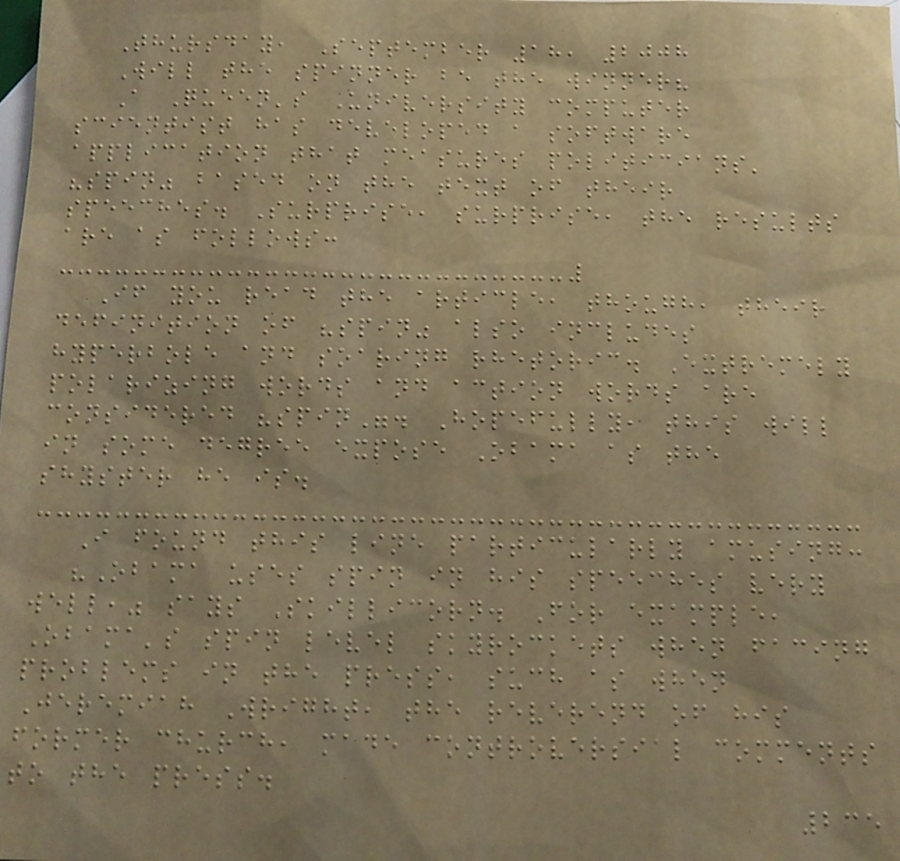Thursday, September 18, 2008
Will the spinner be the winner?
A Queen's University computer
scientist has developed a software
application that measures politicians'
"spin" based on the text of their
speeches. Surprise, surprise, the results
are as follows:
If you read the article, though, their
definition of "spin" also includes
hyperbole and soaring rhetoric. Extremely
polarizing words and action words are
considered "spin". Hopefully, this will
in some degree expose Obama as the
shyster he is.
I found this line particularly amusing:
"Obama uses spin in his speeches very
well," says Skillicorn. For example,
Obama's spin level skyrockets when facing
problems in the press, such as when
Jeremiah Wright, the reverend of his
former church, made controversial comments
to the press.
235
